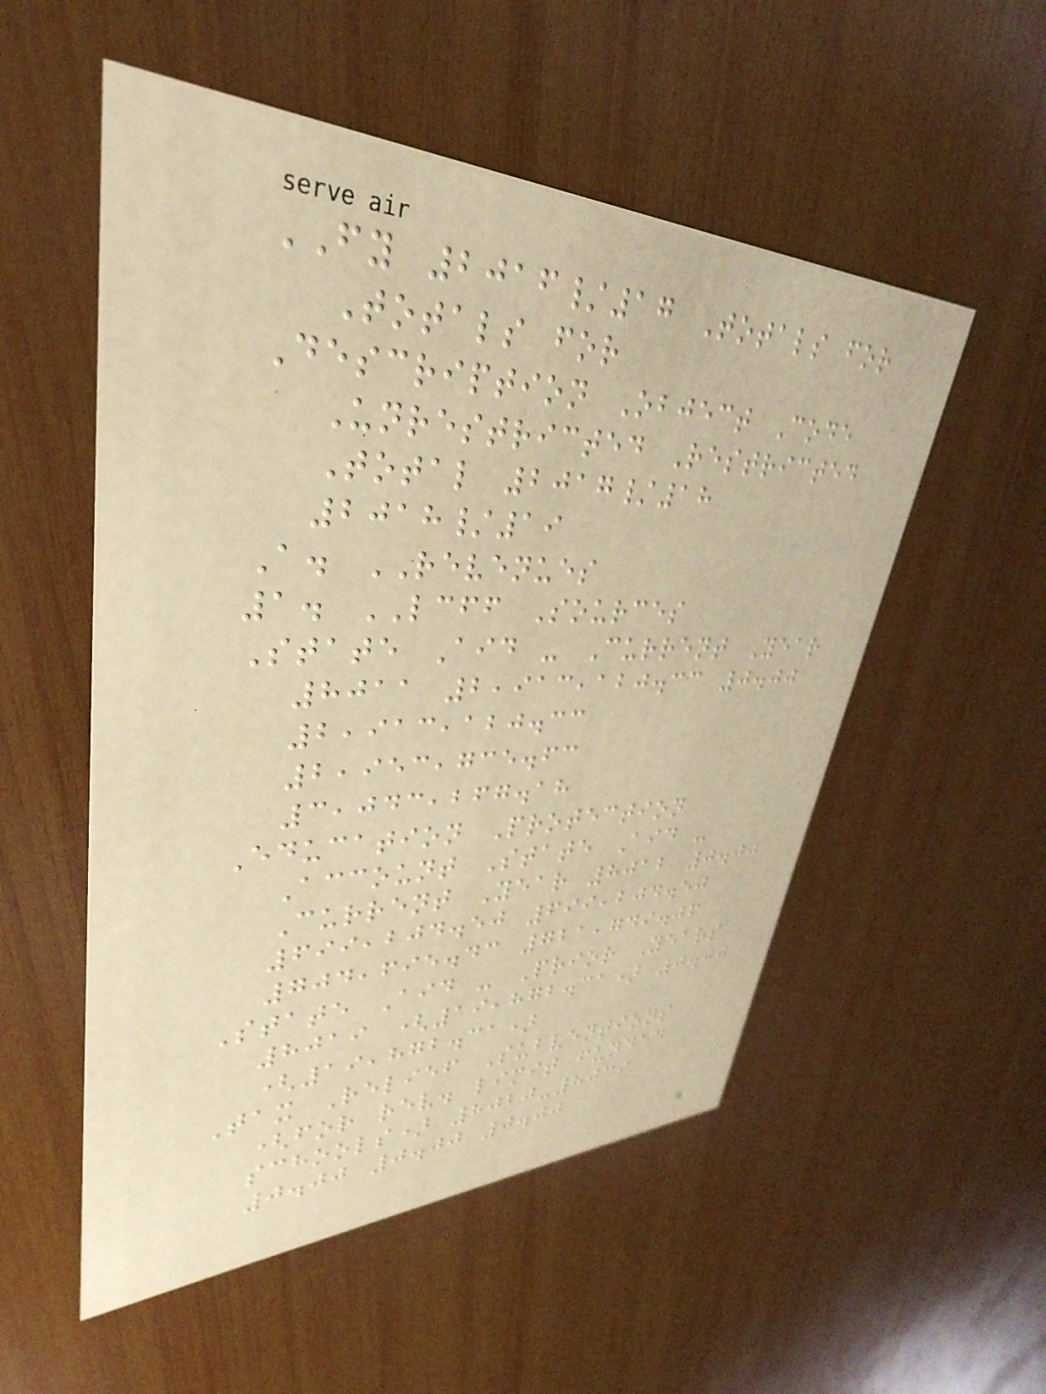FY 2016/17 Totals for
Totals for
Description Object Code
Unrestricted Restricted
Total 2017/18
2018/19
A. REVENUES
1. LCFF Sources
State Aid - Current Year
8011 2,913,120.33 0.00
2,913,120.33
2,953,735.63
3,043,267.18
Education Protection
Account State Aid -
Current Year 8012 0.00
699,204.50 699,204.50
704,695.43 721,749.06
State Aid - Prior Years
8019 (19,872.31) 0.00
(19,872.31)
Tax Relief Subventions
(for rev. limit funded
schools) 8020-8039
0.00 0.00 0.00
